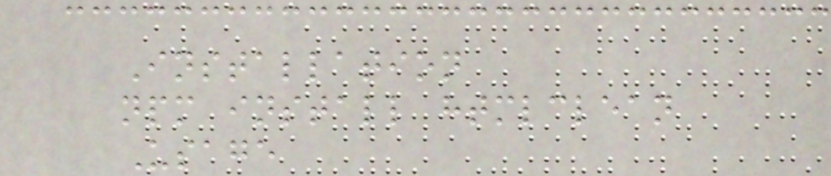Installation
npm install htmlclean
Usage
